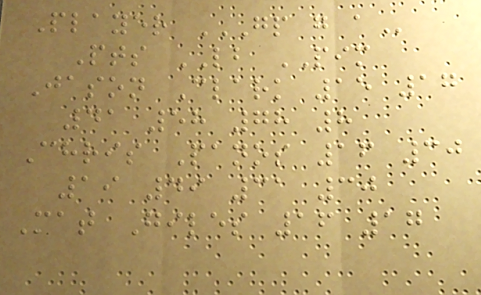Player GP G A
Pts LB PIM
Jason Clark 15 17
41 58 78 8
Chris Panos 16 30
19 49 31 30
Mat Giles 16 17
